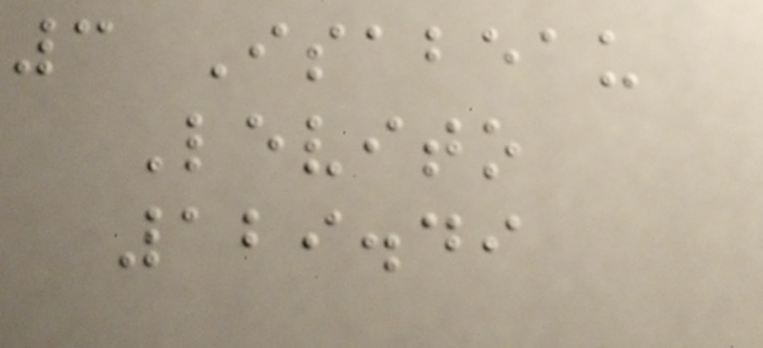3 Isabeau
Levito
129.49
